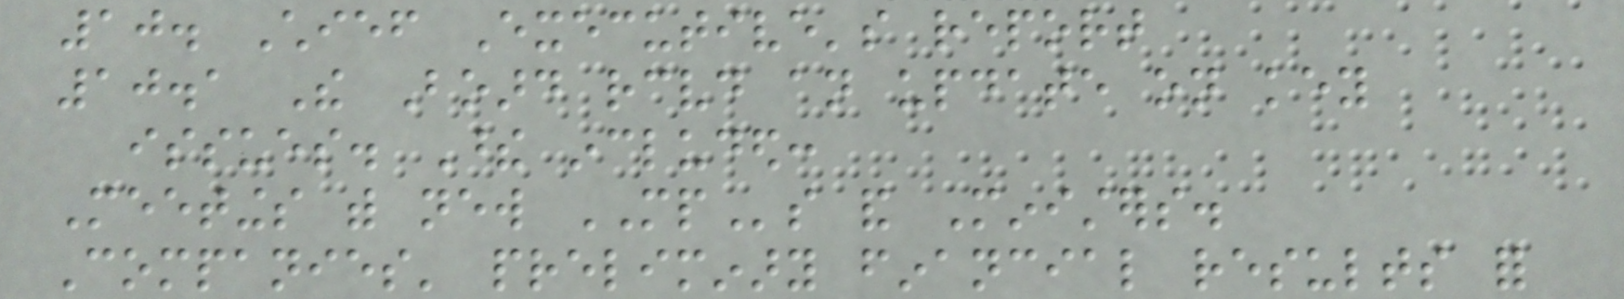10. Chief Executive's report
10.1 The Board received an update on key
issues. These included:
Meetings with new MPs and Ministers.
Companies' preliminary financial results for
